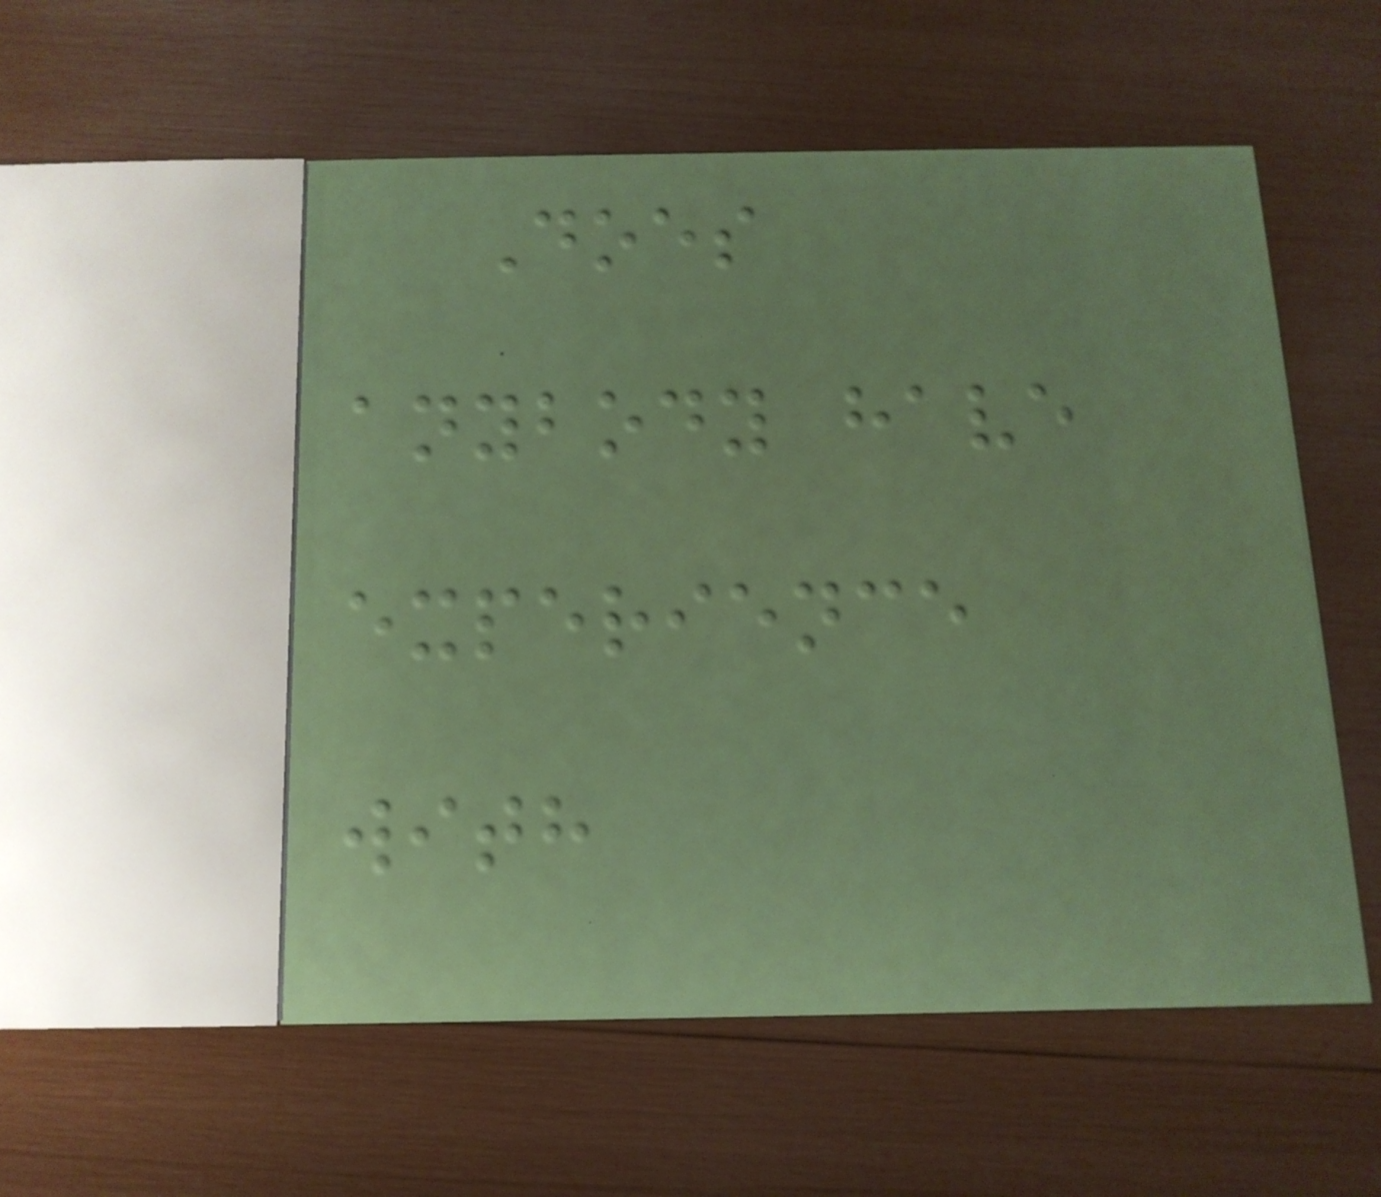Does
anybody have
experience
with
